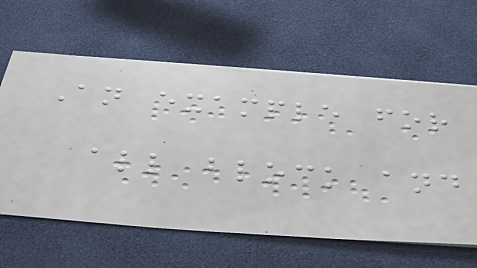An example for
all block and
